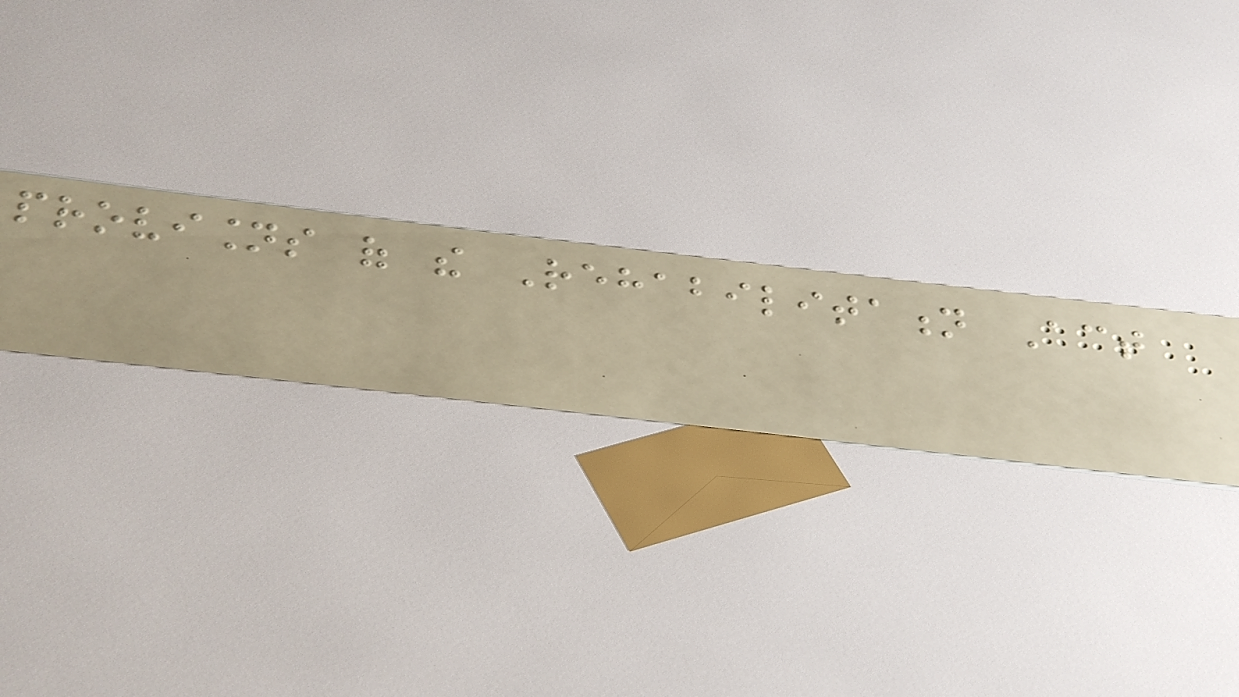provisions of the Rehabilitation Act
